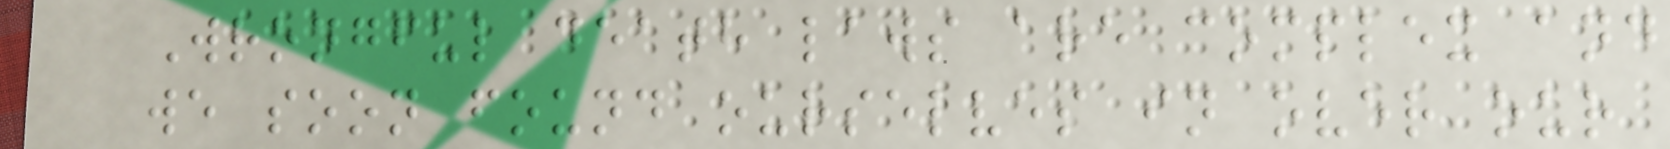Wrongful death laws are complex and
we soon found ourselves in over our
